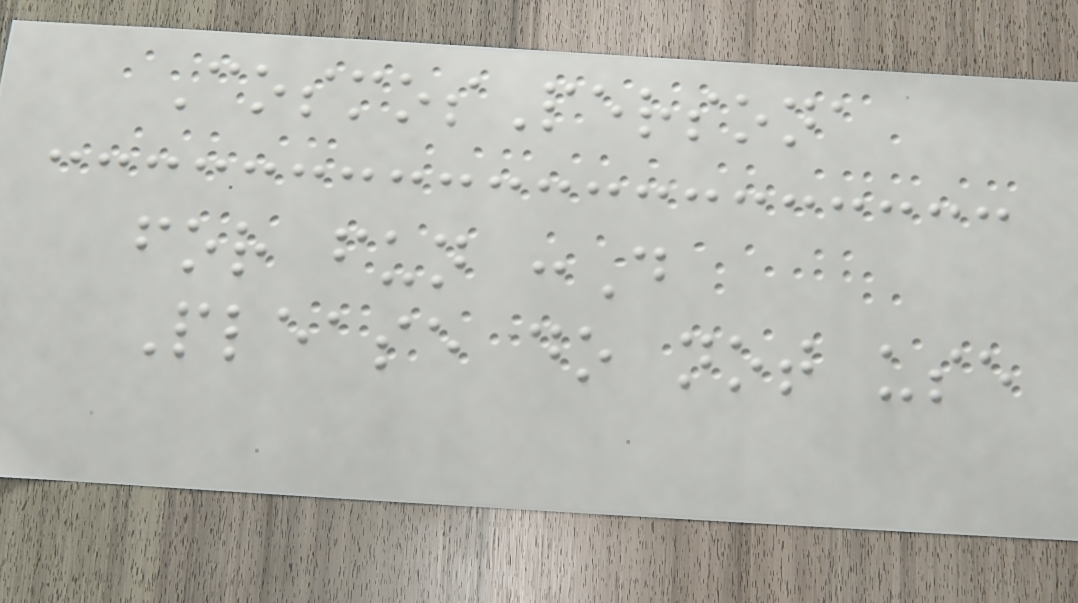CosmosPersona
for fun :D
Please do not use
